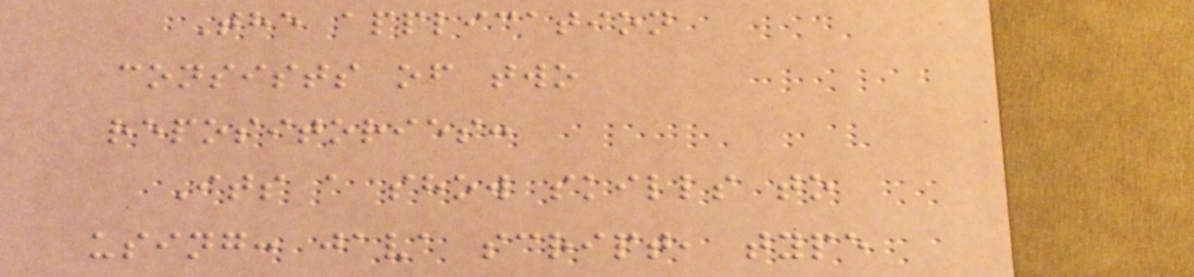The application
consists of two
repositories:
Its a show skills to
using: java script, type
